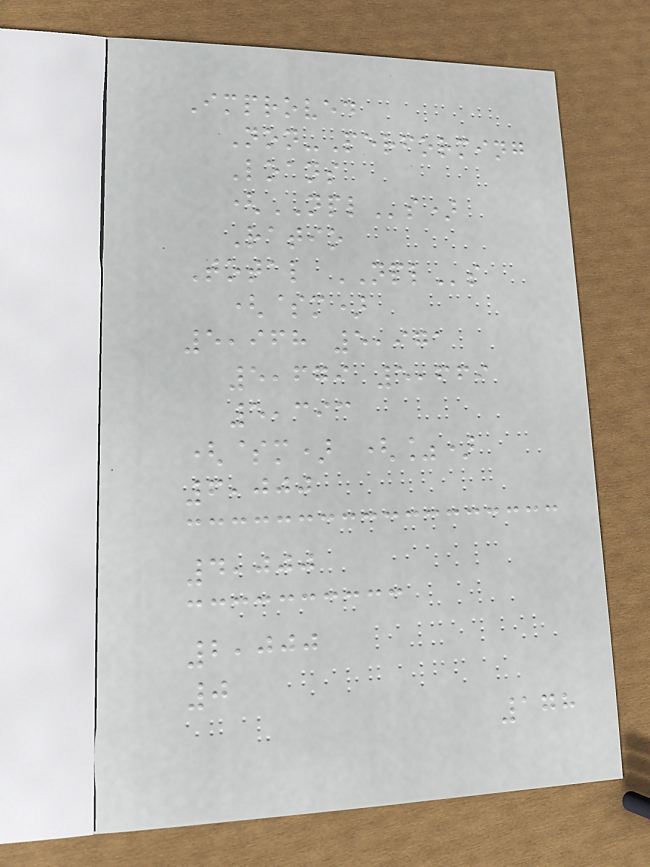Improved
Non-Performing
Loans
(NPLs)
Ratio
Total NPLs
($m)
5,968 5,971
5,679 5,669
5,393
($m) (%)
6,000
4,000
2,000
0
178
